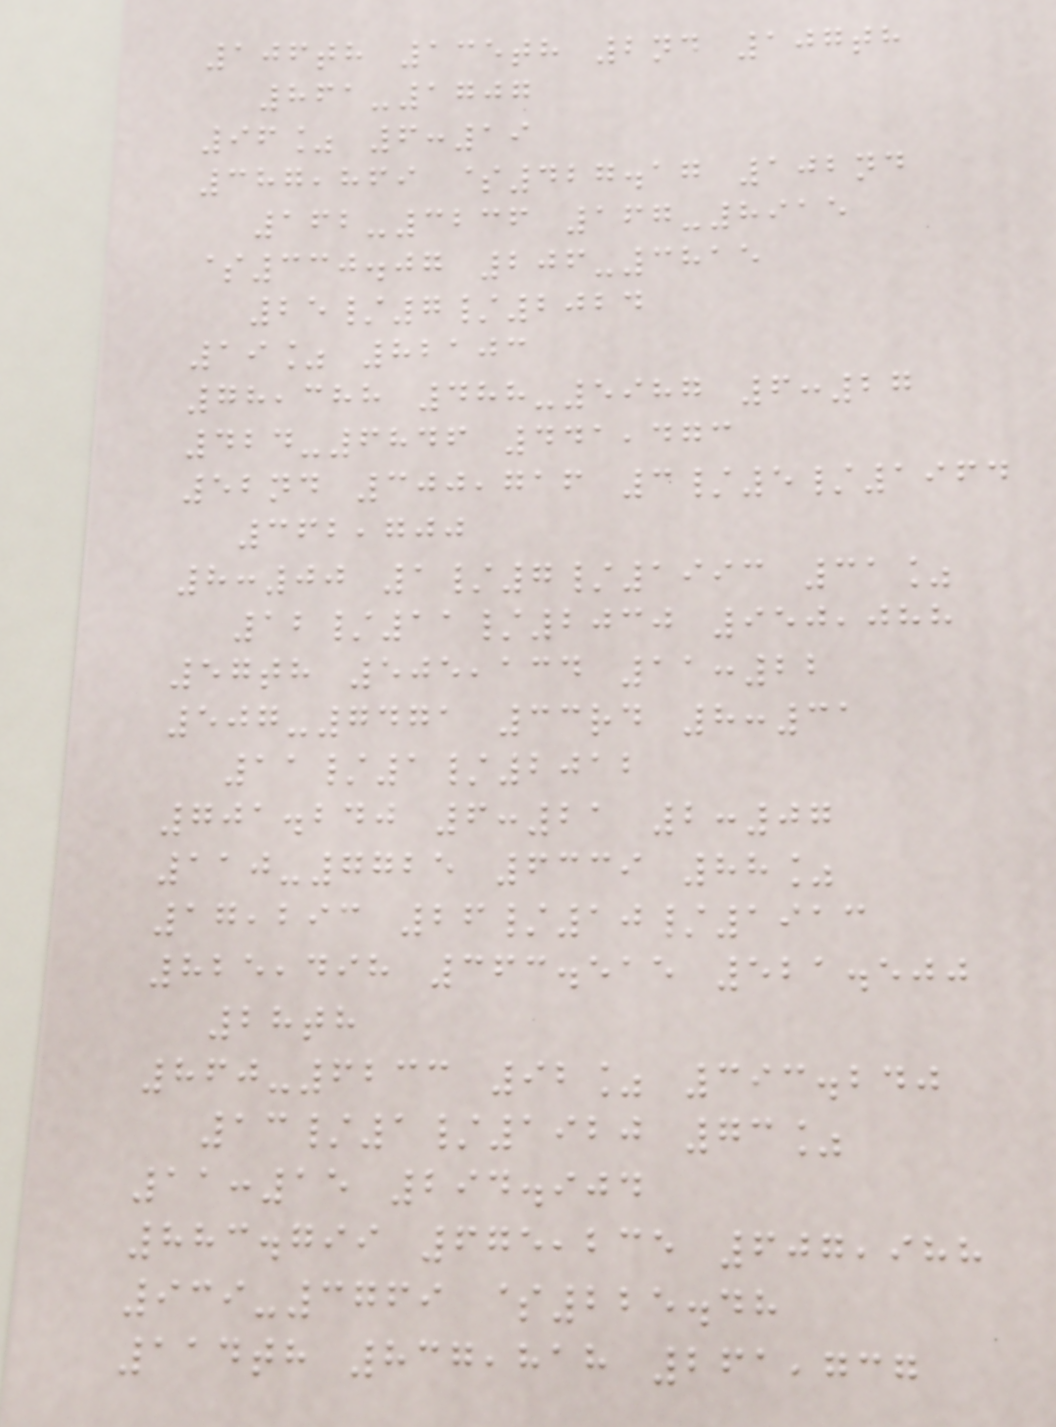106th 135th 2nd 107th
861-1707
96% 6:19
387,869 $427.17 102nd
162-3236 167-8915
$330.07 206-3815
25/7/2024
19% 82103
78,388 488-5987 6:27
424-6846 441,473
52nd 300,716 3/5/1964
362,700
8:00 1/7/1993 31%
12/11/2030 950,088
57th 505,134 11:22
507-7471 33rd 8:31
11/1/2012
701.240 6:21 2:07
110-7725 6339 88%
17,293 26/10/1913
825,498 363.515 521.500
28th
860-6233 92% 393.240
13/1/1920 73%
11:15 294.904
883.799 675,235 607,988
939-3769 $225.48
114th 837,818 261,737
